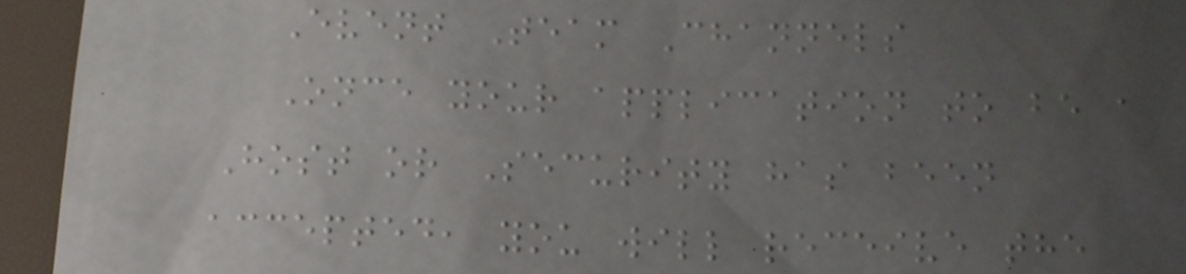Event Team Channels
Once your application to be a
Host or Security has been
accepted, you will receive the
